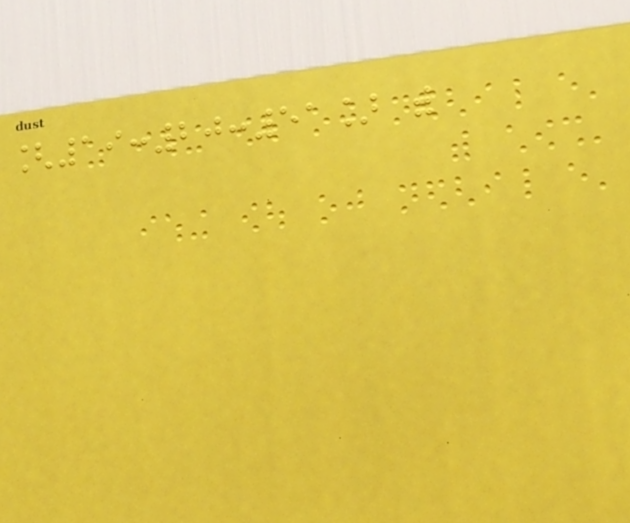[19:20:51] with
